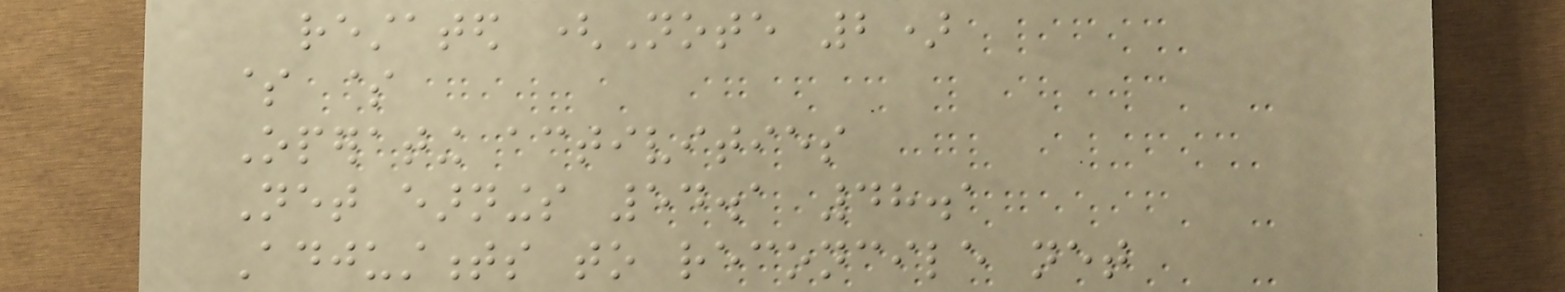restated (Note 2)
$ $
Operating activities
Net earnings 54.1 48.1
Adjustments to reconcile net
